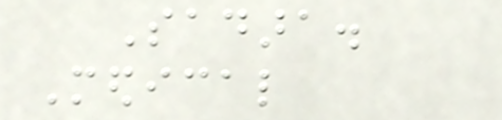Sadara.
Medical
